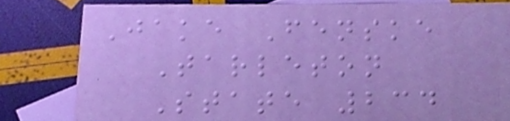Jake Fenske
Tarleton
State 234
